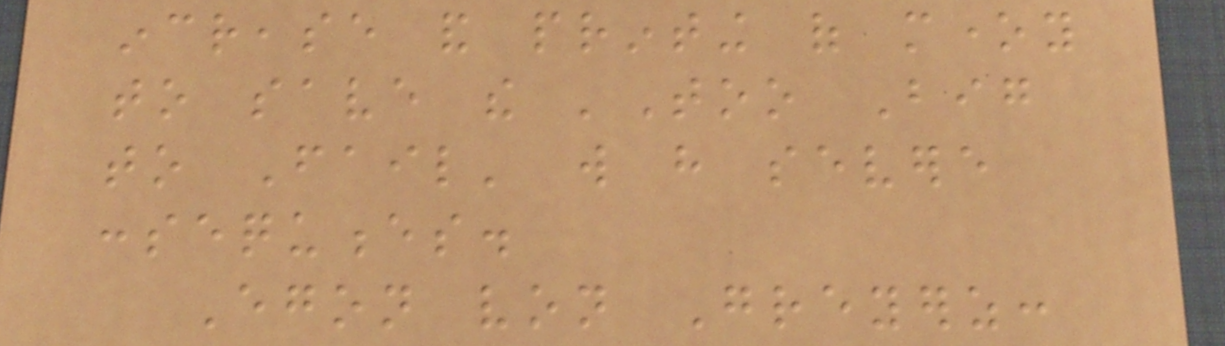increase and printing of money
to save the 'Too Big
to Fail' will have severe
consequences.
Egon von Greyerz:
